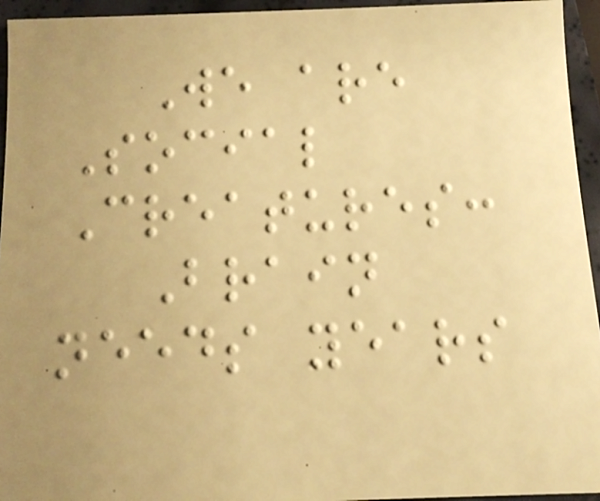We are
Social
Creatures:
Brain
needs years
